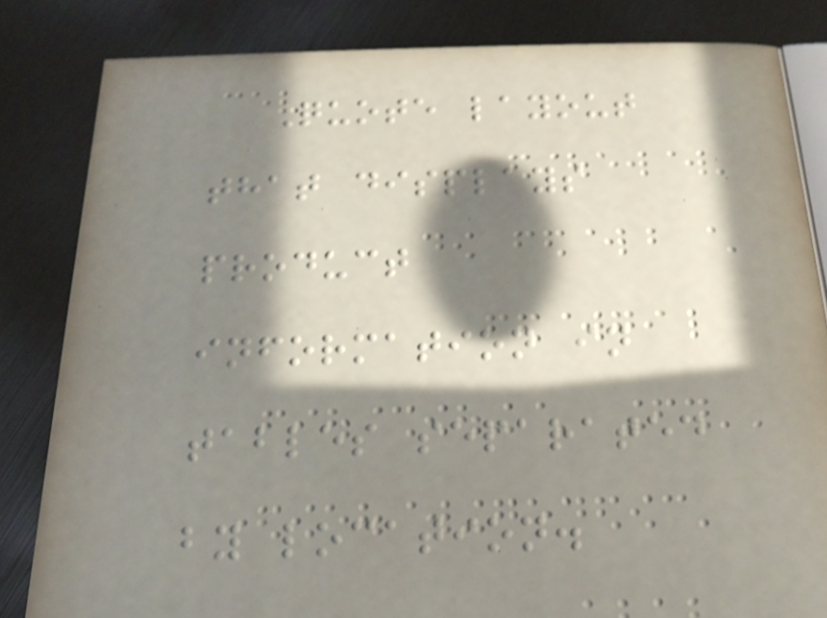Quote layout
that displays
product
information in
tables separated
by location.
